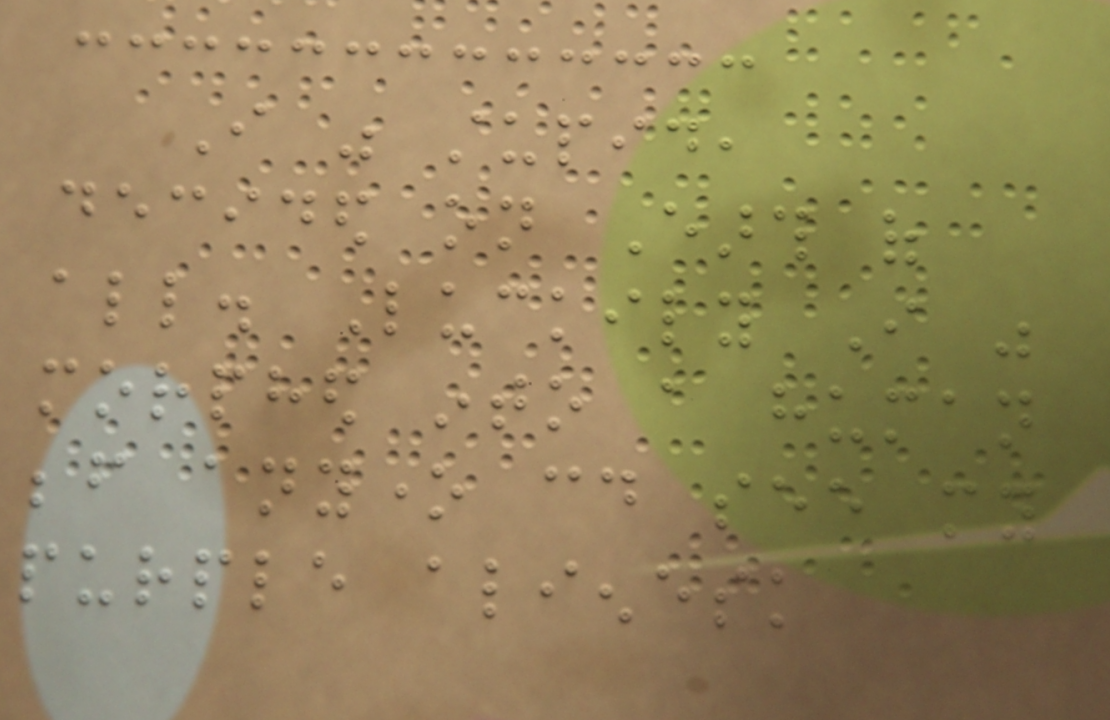I was stupid,
decided on Earth of
all. Luckily I was
morphed into a human
before anyone could see my
purple alienesk
